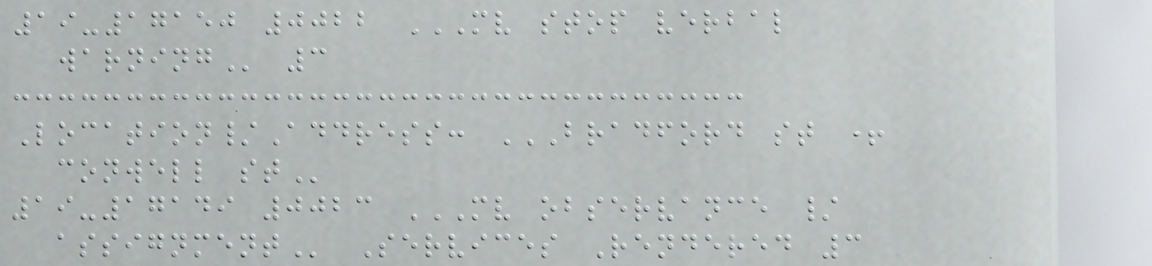19-17150 0022 MV STOP VERBAL
WARNING 3
Location/Address: BRADFORD ST +
CONWELL ST
19-17149 0023 MV OBSERVANCE /
ASSIGNMENT Services Rendered 3
